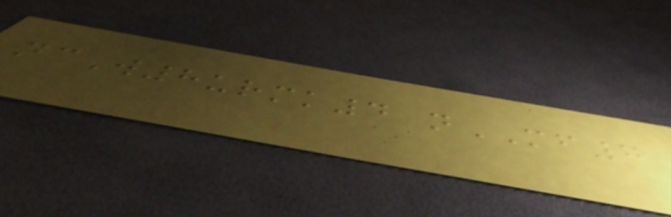ncW8urmk4 nMF7
